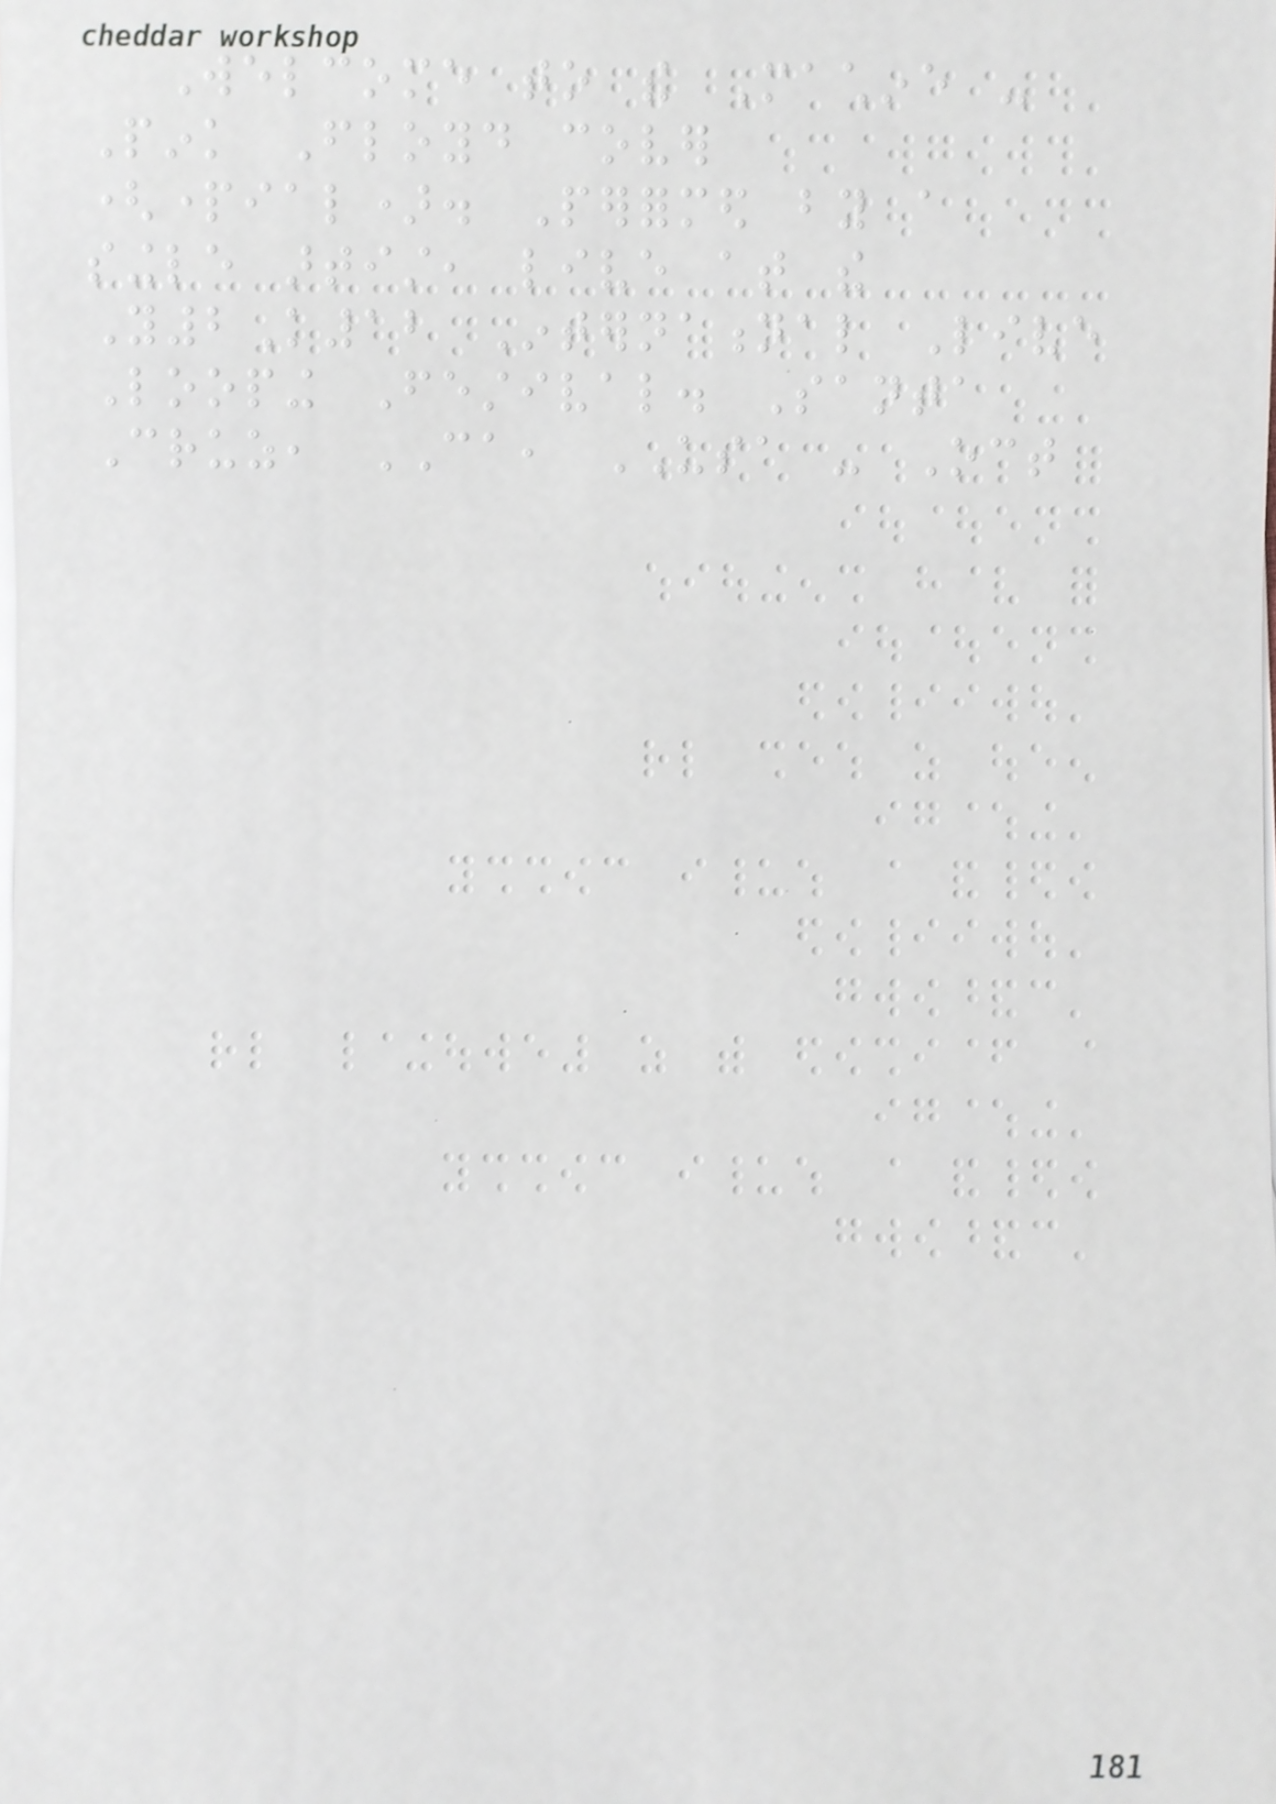Welcome to the Machine -
Pink Floyd cover
(partial). Performed by a
single artist, live at the
Y2K12 International Live
Looping Festival. Santa
Cruz, CA, USA - Oct
